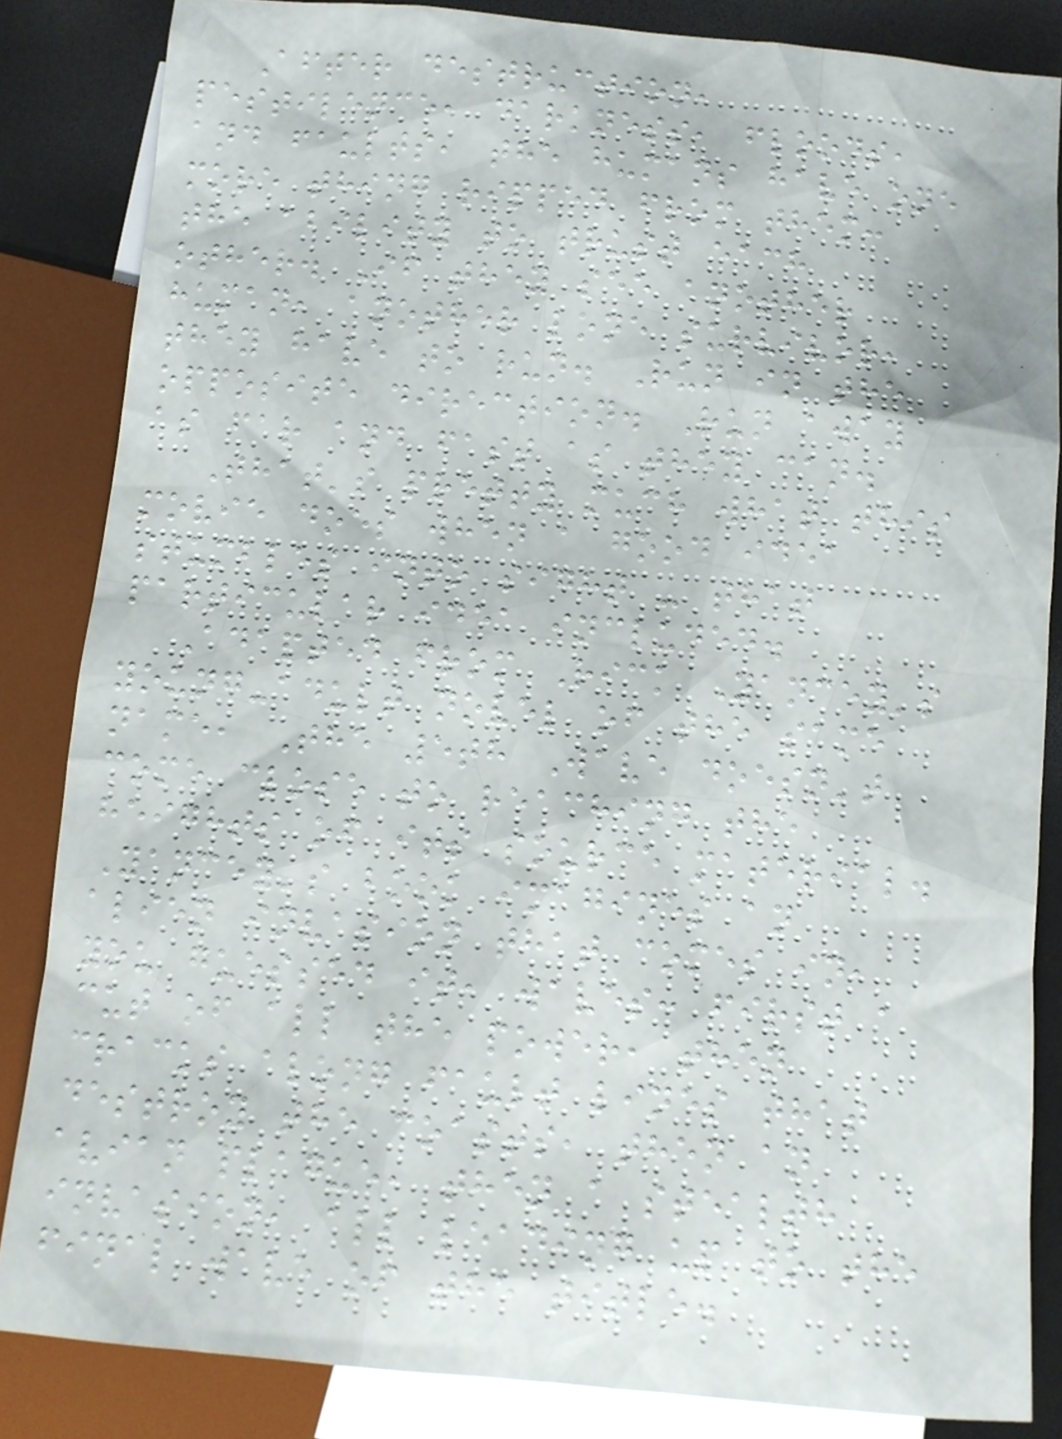After destruction,
pestilence, darkness, floods,
and faults, the humans have one
more thing ripped from them:
the ability to trust each
other. If they see another
human, another lone survivor,
they have to run. Run in the
opposite direction. Run away
as far and fast as they can.
That's pretty much what this
movie does when a good idea
stumbles into sight - that
particular idea included.
Adapted from Rick Yancey's
young-adult novel of the same
name, The 5th Wave doesn't
come close to reaching the
heights of its source material.
Yancey's book imagines an
alien invasion that comes in,
you guessed it, waves: first a
cut of all the power, then
cracks along fault lines that
destroy the coasts, then an
avian plague, then a stealth
invasion, all leading up to the
final wave of the title.
